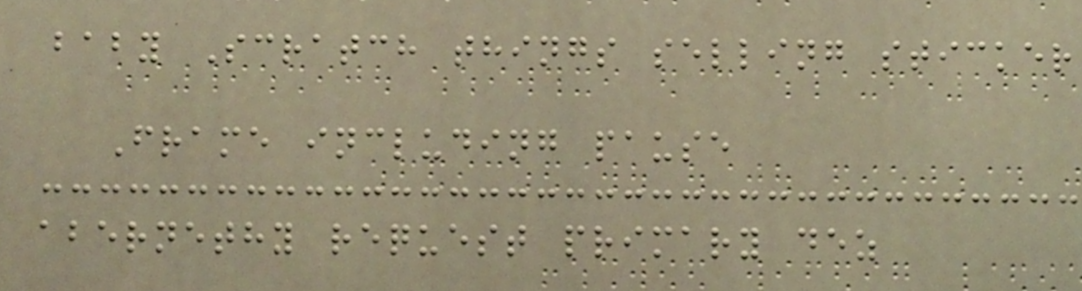baby Scratch things selling sticker
Frame including pause
abernethy request primary dez
